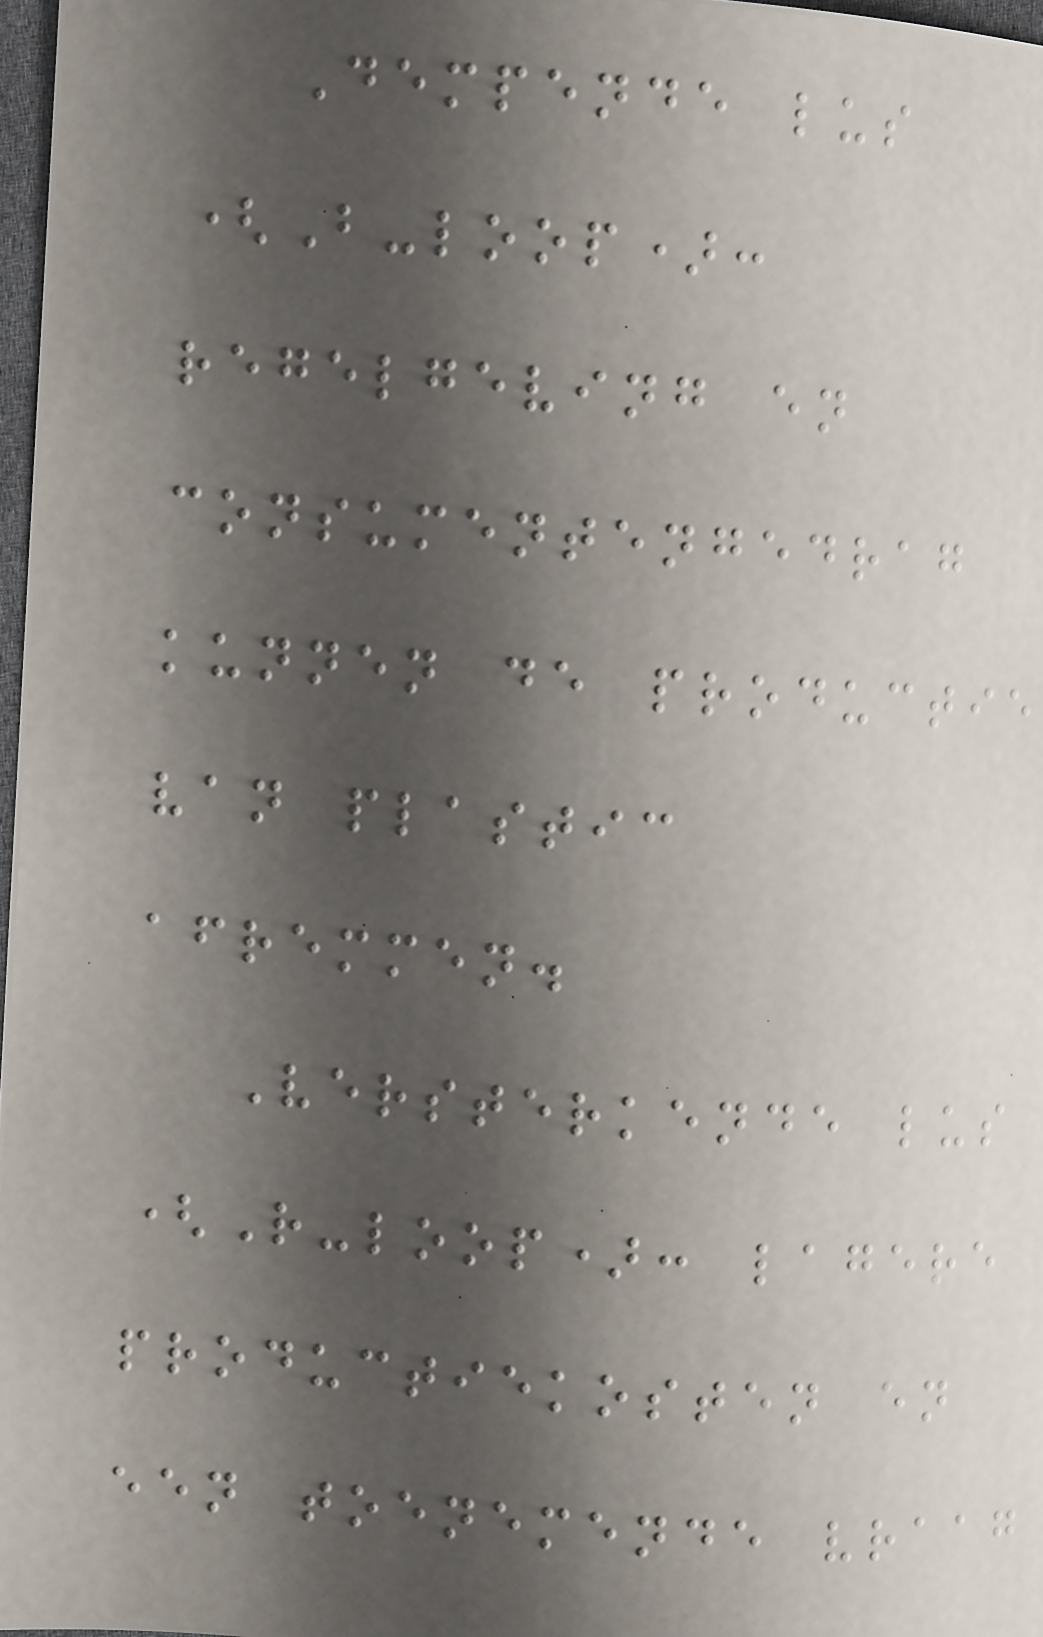Dempende lus
(B-loop):
regelgeving en
consumentengedrag
kunnen de productie
van plastic
afremmen.
Versterkende lus
(R-loop): lagere
productiekosten en
een toenemende vraag
